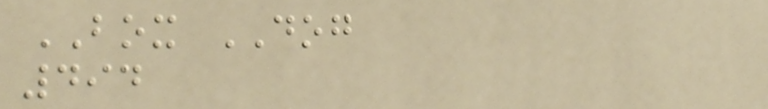BOX DOG
494
